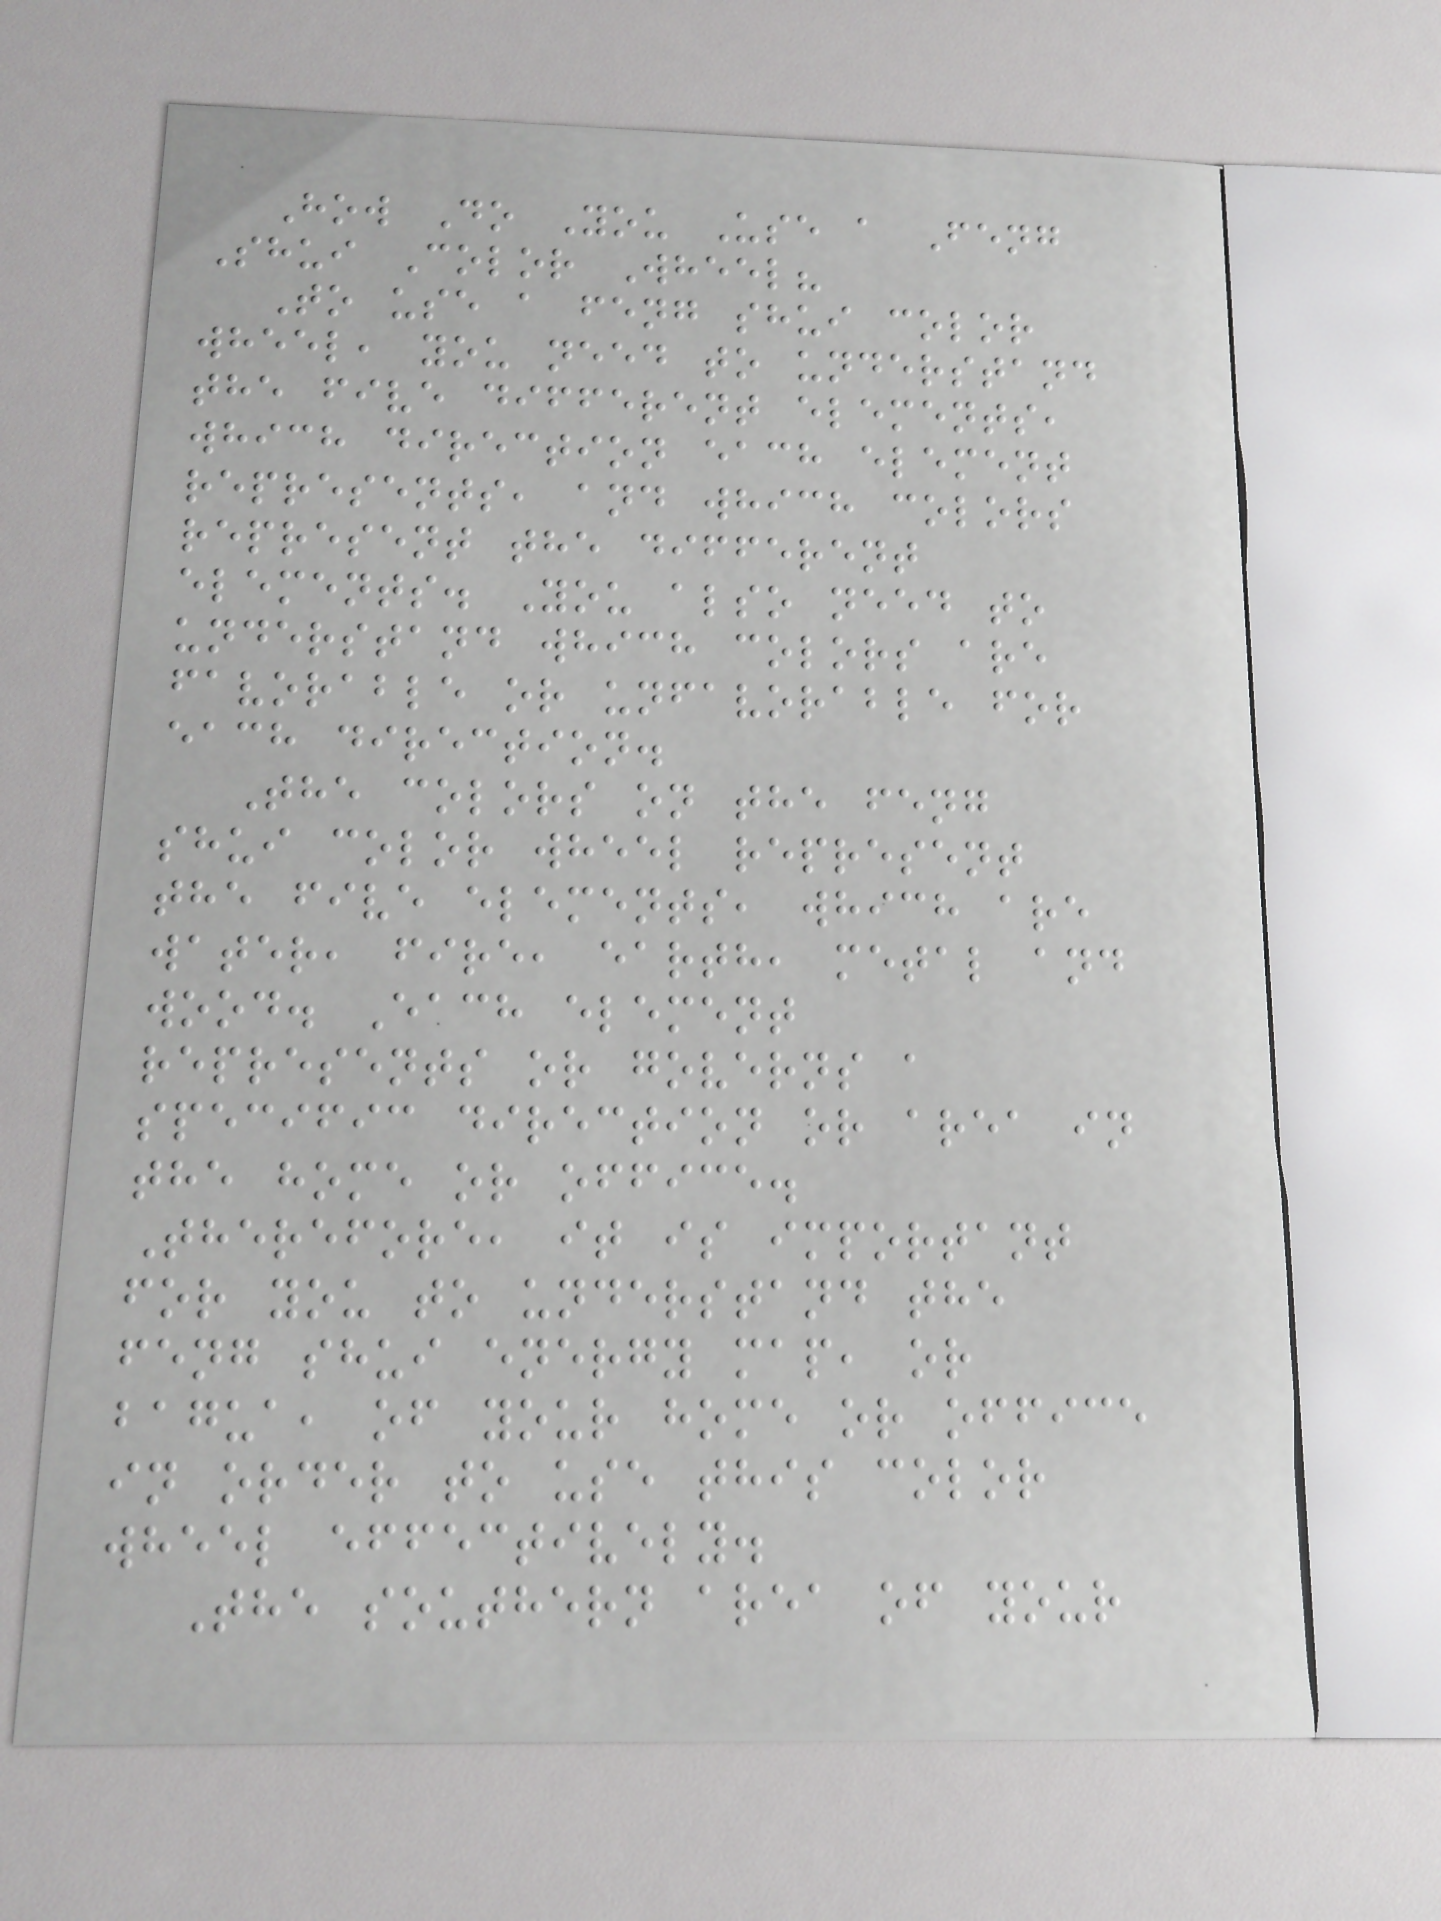How Do You Use a Feng
Shui Color Wheel?
To use a feng shui color
wheel, you need to understand
the five different elements,
which direction each element
represents, and which colors
represent the different
elements. You also need to
understand which colors are
favorable or unfavorable for
each direction.
The colors on the feng
shui color wheel represent
the five elements, which are
water, fire, earth, metal and
wood. Each element
represents or governs a
specific direction or area in
the home or office.
Therefore, it is important
for you to understand the
feng shui energy map, or
bagua, of your home or office
in order to use this color
wheel effectively.
The southern area of your
